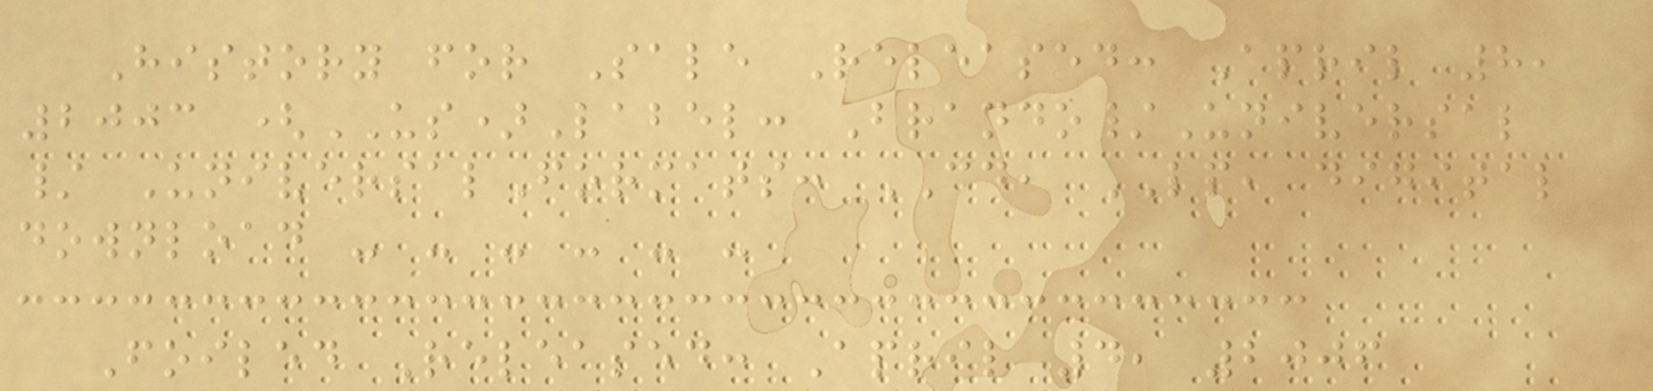History for Sale Released: April 8,
2003 (US)Label: Brando/Universal
/ UniversalFormats: CD, LP, digital
download - - - - - -
Foiled Released: April 4, 2006
